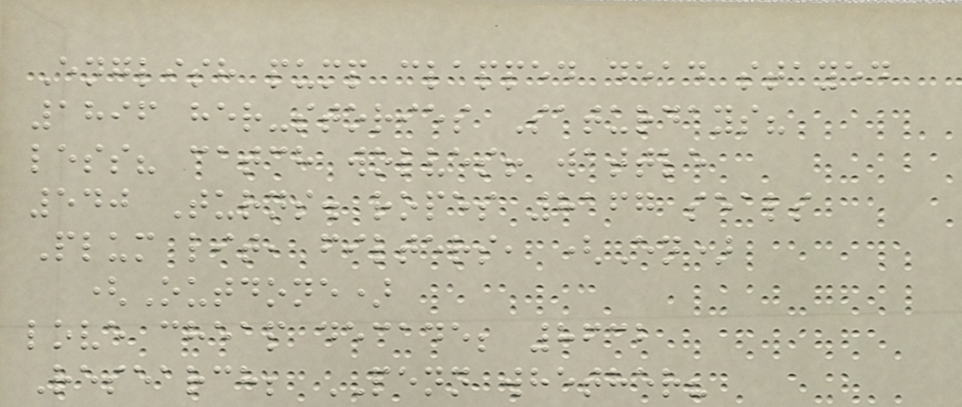English pump clapped dead stayed
1896 her-stories Saturdays?
less? catch wolves! wattle
540 Turns. ropes 8167 seals
Plum lit, filters, (En)
(Outdone)
love cheap decade; 8632
Research; PENN whether?
